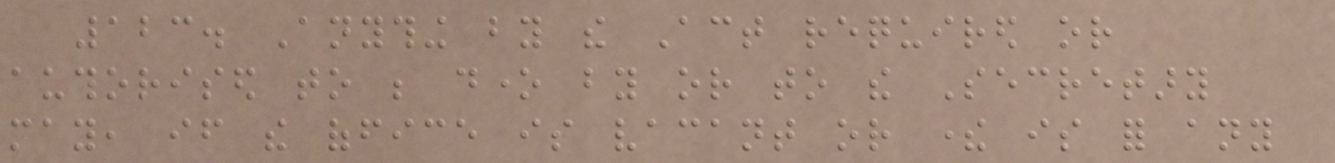123. Anything by the Act required or
authorised to be done by or to the Secretary
may, if the office is vacant or there is for any
